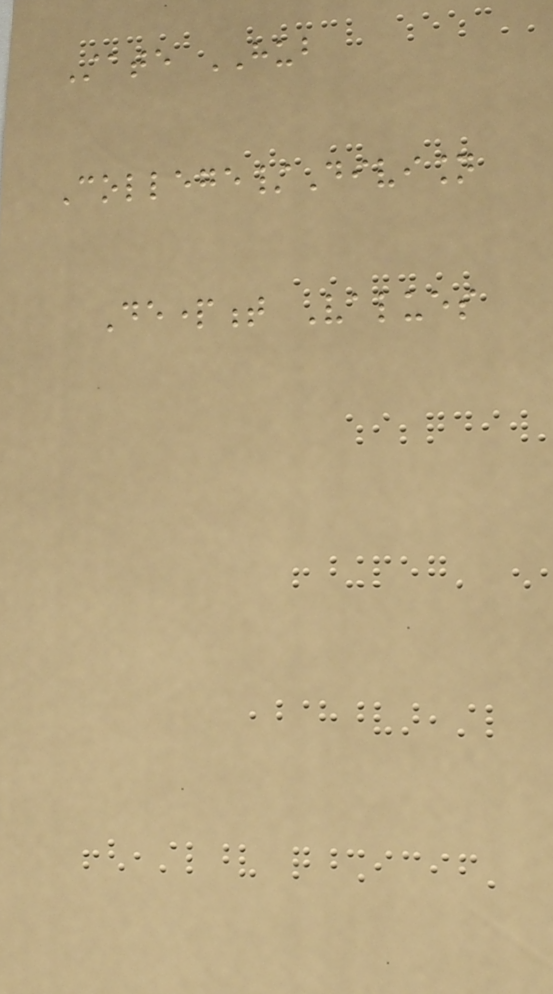State HUB
College/Division
Department Values
